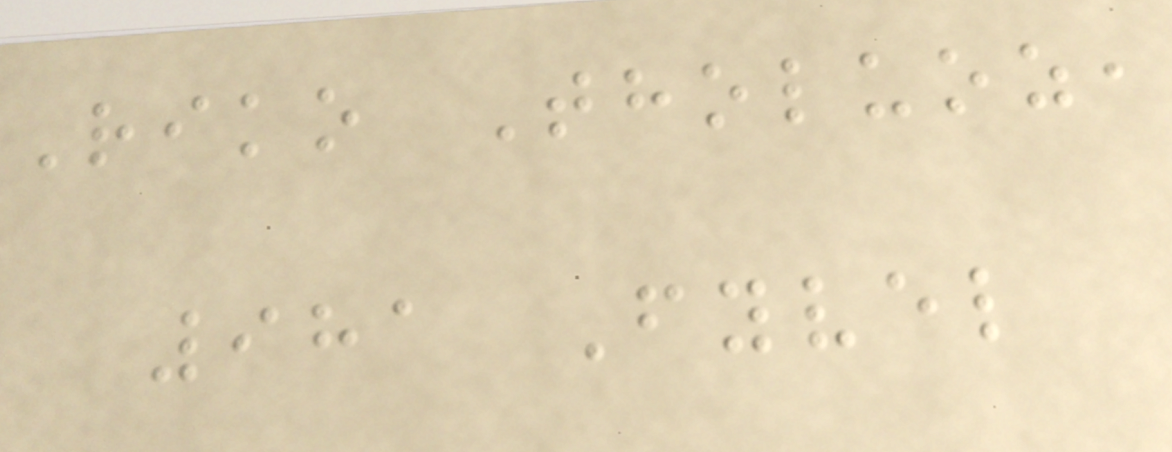Riko Tholuoz,
981 Fyvel
